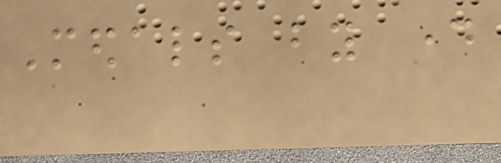Medals by day
